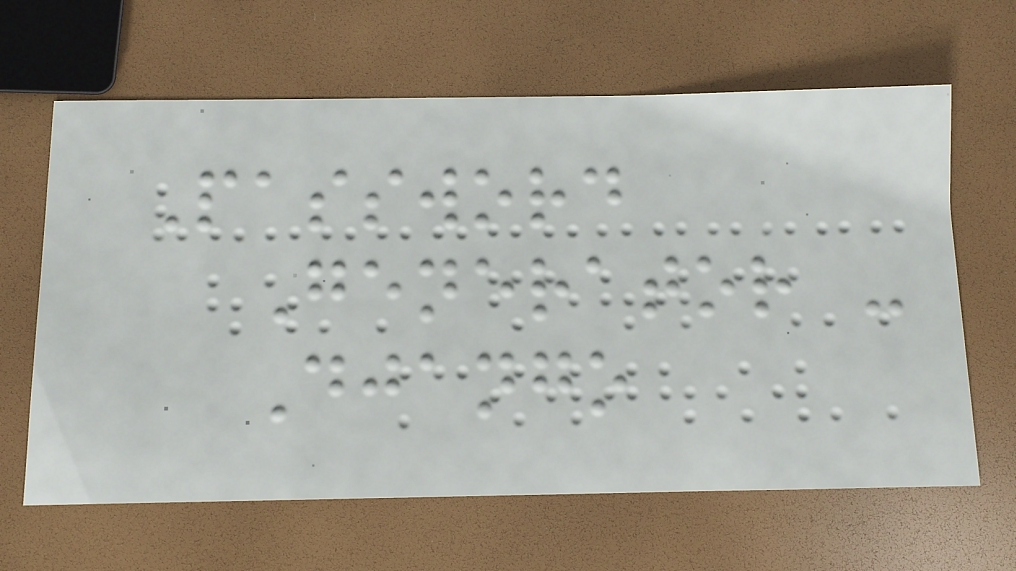Password
Generator -
Django
